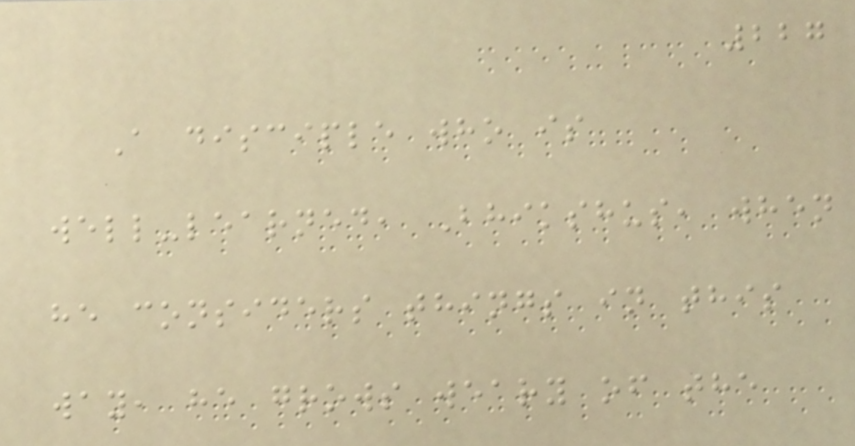227
A disciple who is
well-learned, Bhikshus, when
he considers things in this
way, he grows weary of the
